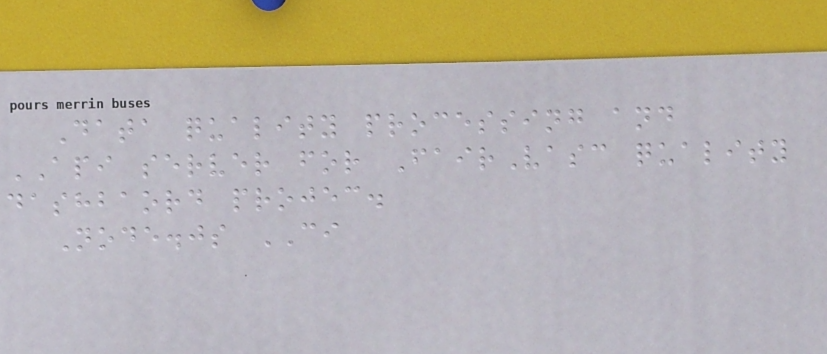Data quality processing and
API server for FairVasc quality
dashbaord projec.
Node.js CI
